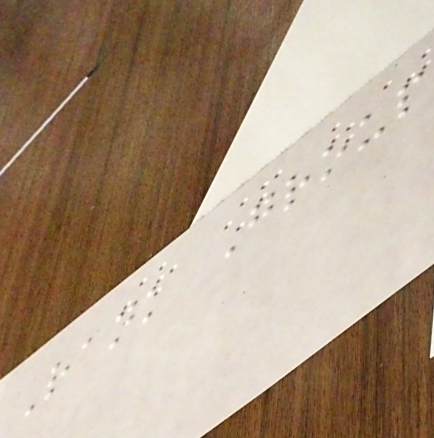Rank Group
